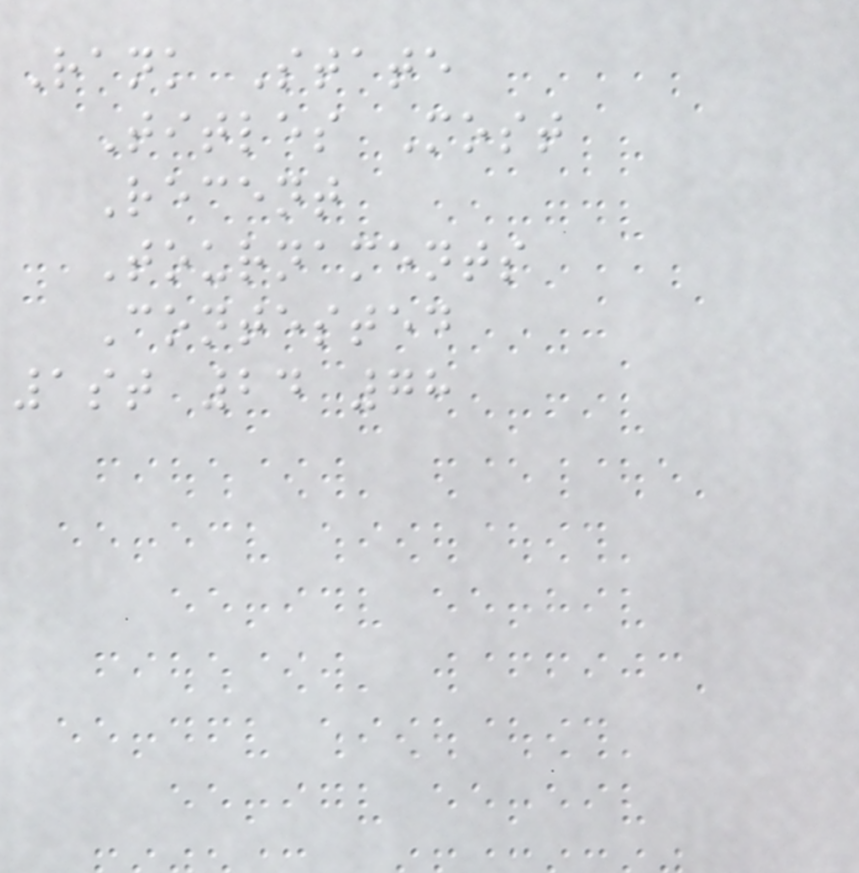Rank State
Titles Most
Recent
Tournaments
Contested
1st 24 78
